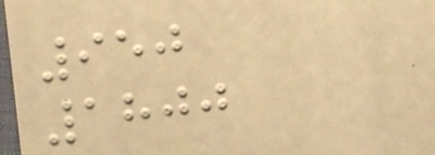950
1800
